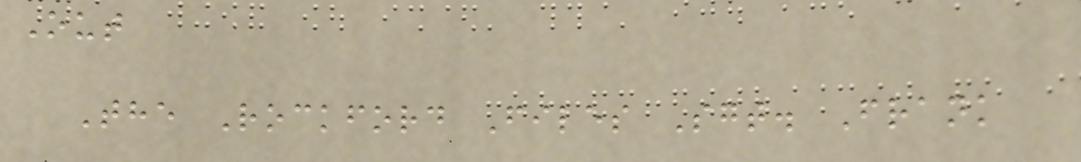Out
The Rockford Files Sgt. Frank
